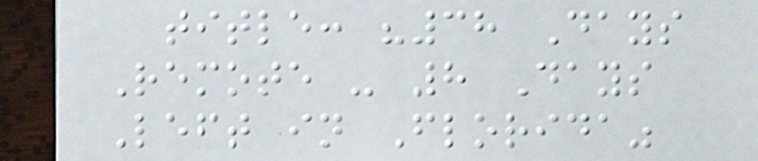title: "38 Days
Remote - 8 Days
Left in Florida"
